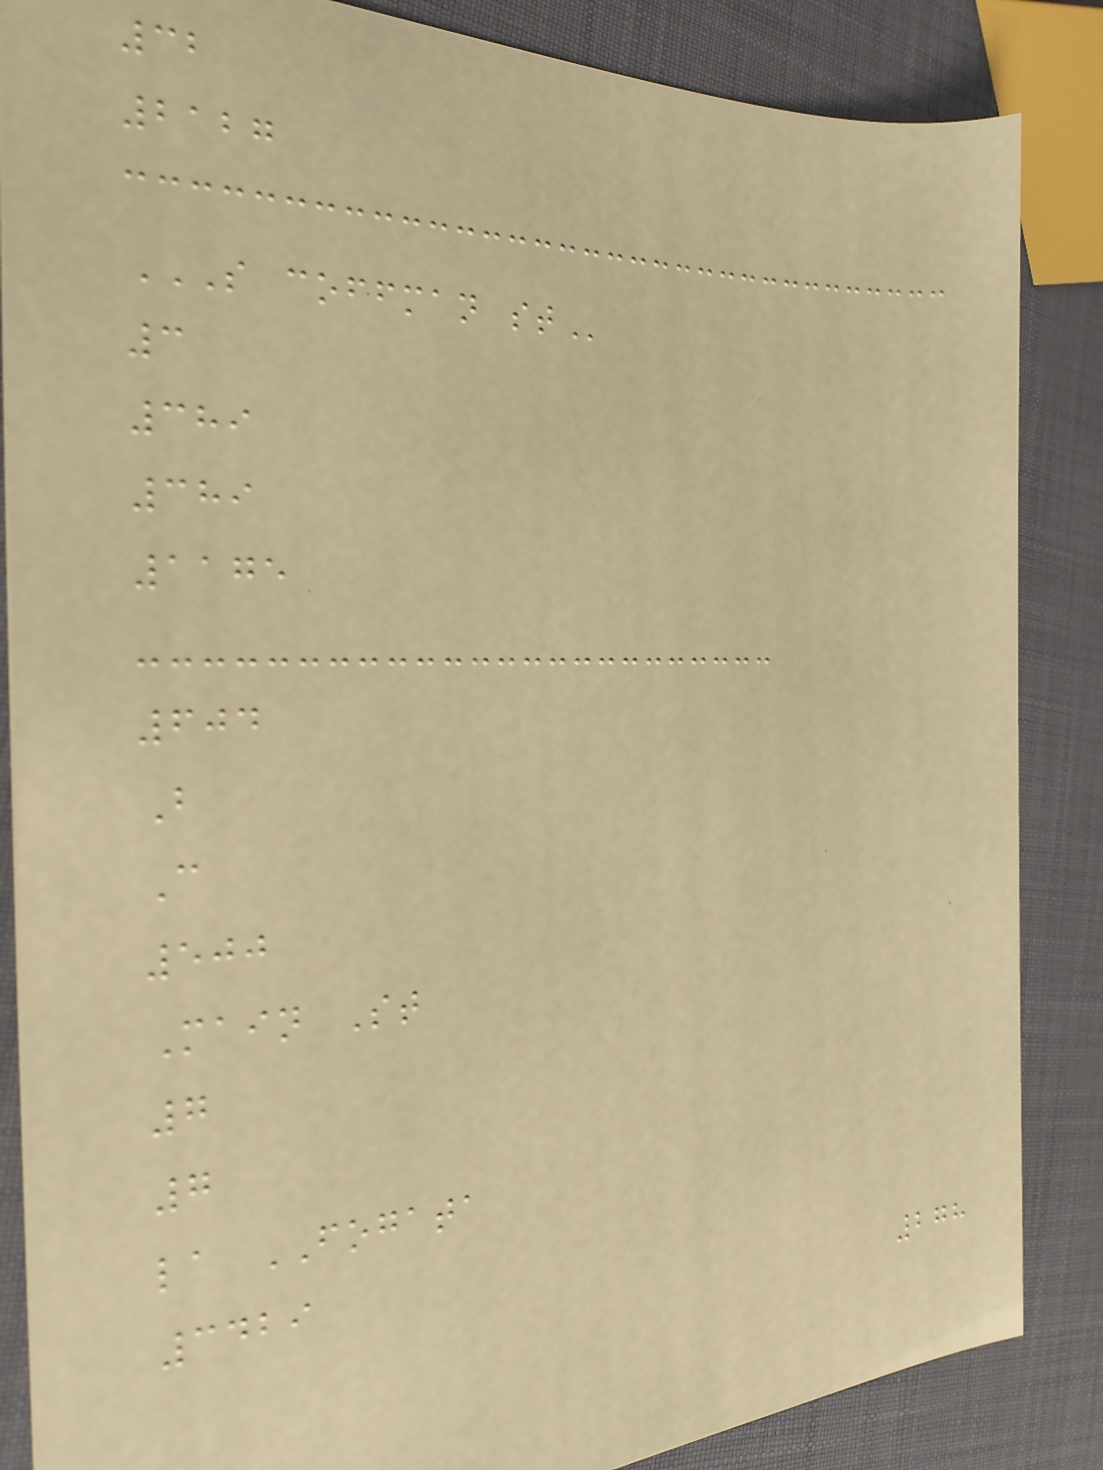32
2127
S COFFMAN ST
3
389
389
1175
604
B
C
500
Main St
7
7
la FOGATA
3429
278
